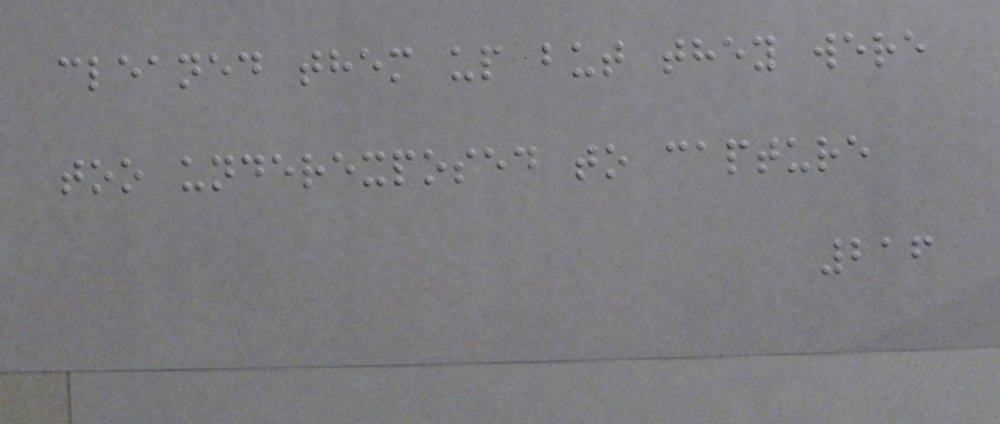cleaned them up but they were
too underexposed to capture
216
